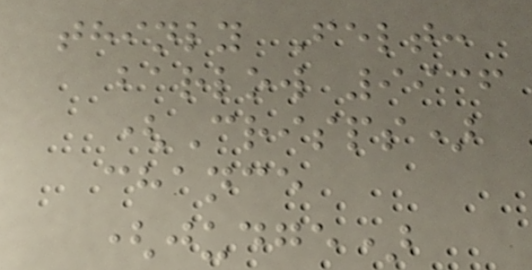thinly Felt:
barlow 9936
(Crisps)
chance
(judge)
